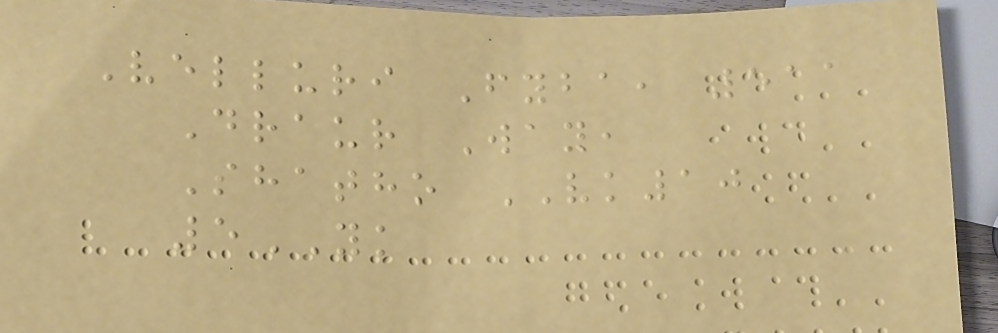Velluri Fyba, 511
Draur Way,
Shatho VK10
5YK
